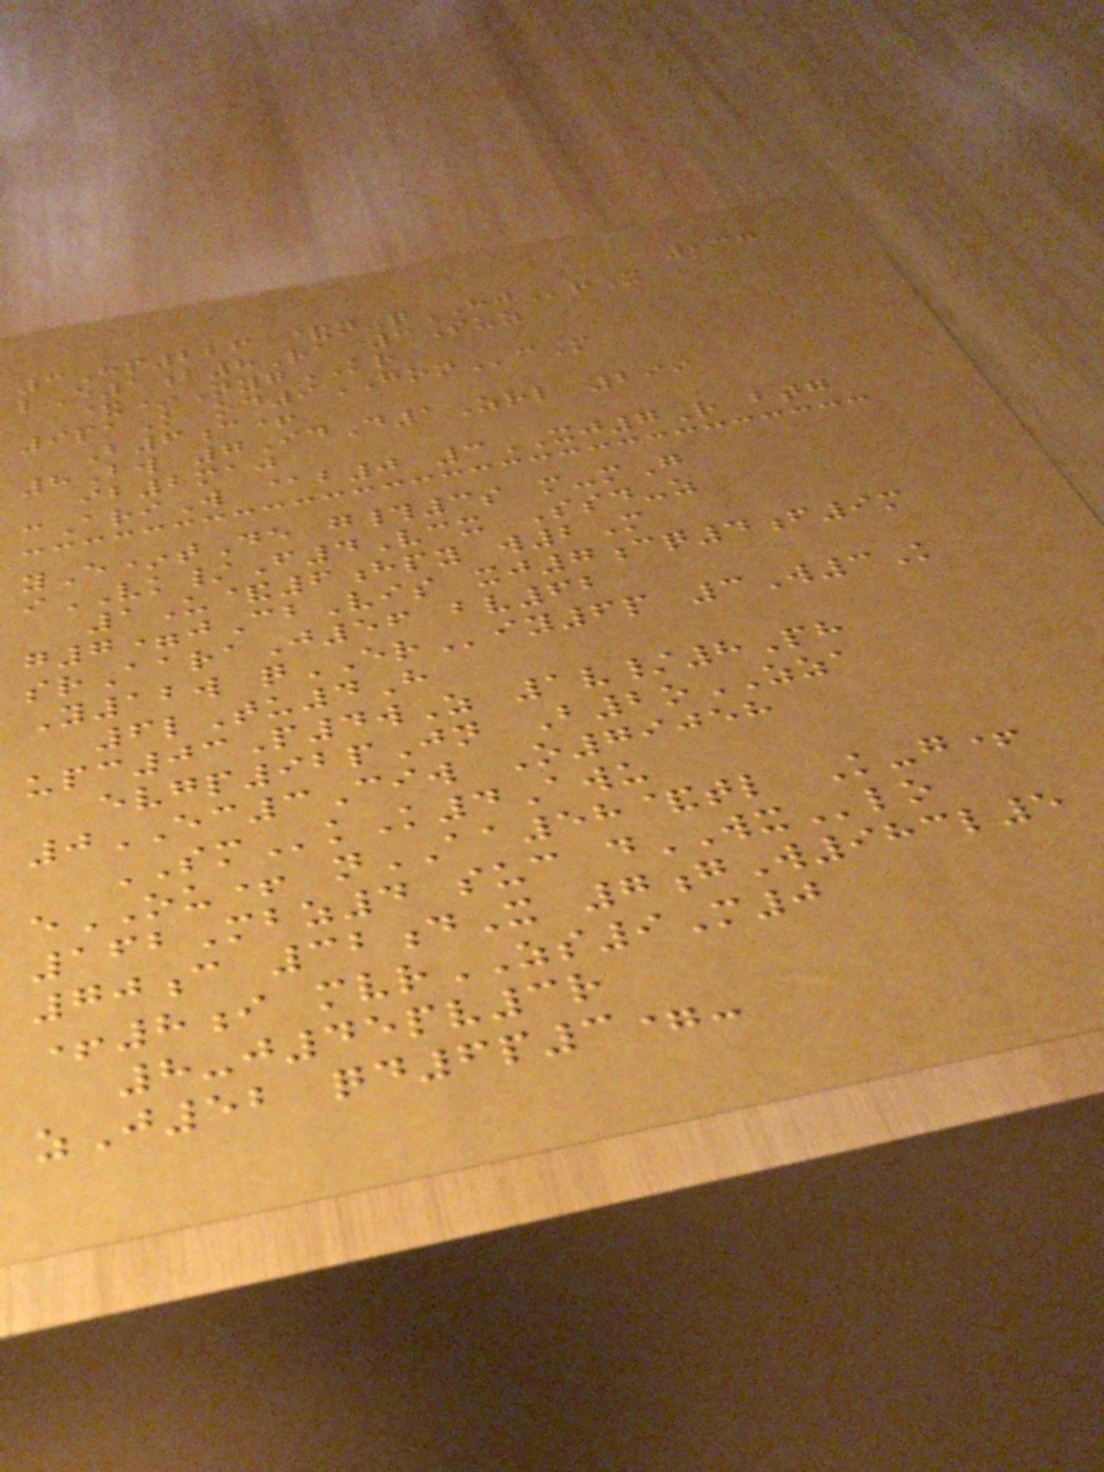237
3Hp226 &n-qHJrX
lE1b8Ra 3Suz
&*NygKR
9paK od9GONcM
B6c+
8Bw 7IdD1Zrl 299
ib2maj
cAriW @b0 3XJ7R btg
yE*tDe g#3s m-mG
iVK/F4Vcx Ssd-z
1U&6hpy w2M
g7=jCbVis xj7cq4f9m
srAaraJ56 bv62
Y12w qERiy6p 3W3K
6lTu4H
upc03P4wZ 1v/8Ph
evgp92pJn B2oZZA
0EC3Ciw O79058
SMkK4Awu
eOU+ nAA58&tl K-g+
162Mbz4 suc dWXlo
70c 32dX 7gW983l5
+8i mvrZS9M0
8-j45pv3r
zJ52 qd6p3=-
